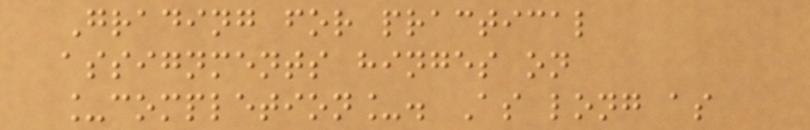Grading for practical
assignments hinges on
_completion_. As long as
